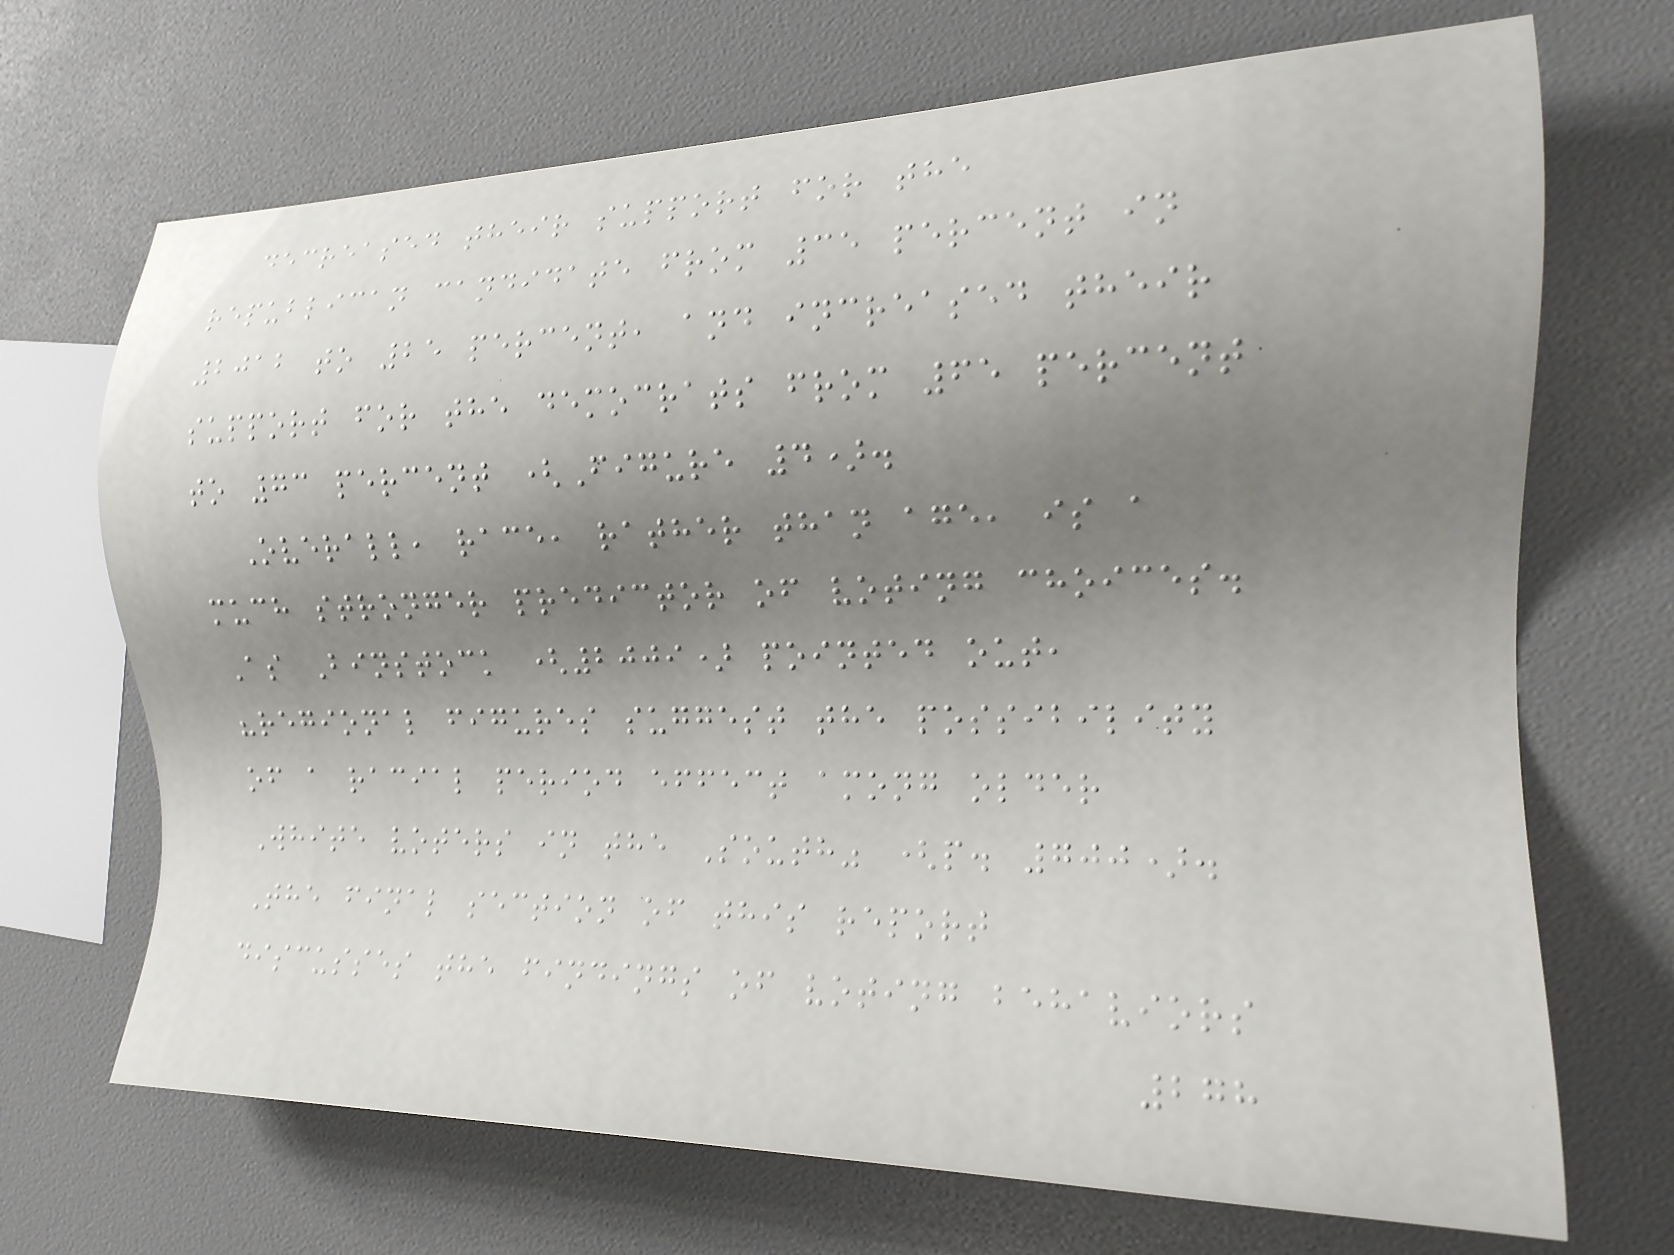decreased their support for the
republican candidate from 35 percent in
2012 to 25 percent, and increased their
support for the democrats from 65 percent
to 73 percent (Figure 4).
Overall, race, rather than age, is a
much stronger predictor of voting choices.
As Binstock (2009) pointed out,
"regional figures suggest the possibility
of a racial period effect among older
White voters in the South" (p. 700).
The final section of this report
discusses the findings of voting behaviors
278
